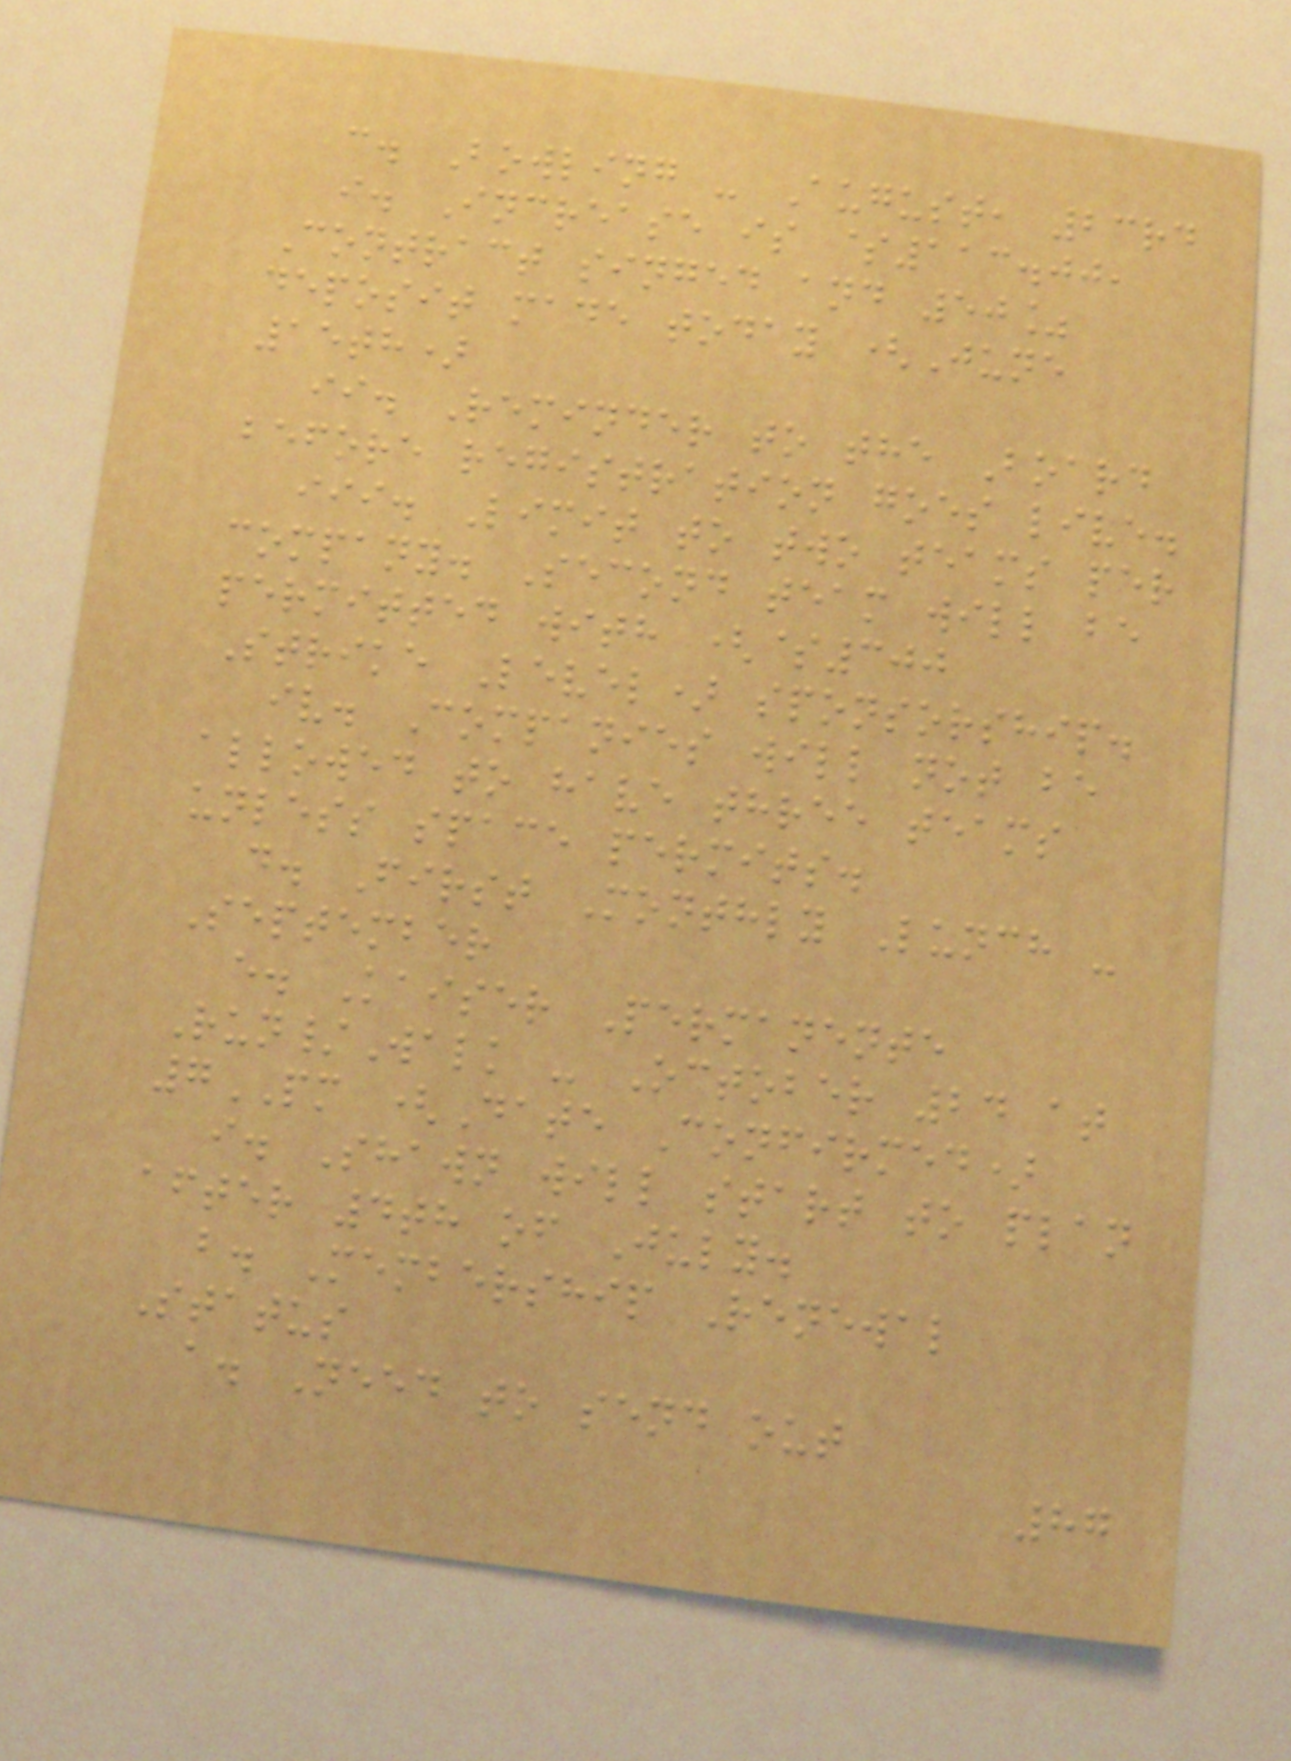c. Bowling - August, 23rd
i. Increase is $113.00,
Contract singed and 50%
deposit made today (June
15th)
ii. Reminder to the Board
before registration goes live.
iii. Limit to two teams per
company. Second team will be
permitted with ($300
Strike Level) sponsorship.
iv. Companies will not be
allowed to have three teams
unless space permits.
d. First Monthly Lunch -
September
e. Kaiser Permanente
Run/Walk - October 24 at
7PM (Date Confirmed)
i. Shawn will start to plan
after 4th of July.
b. Membership Renewal
Status
a. Need to send out
87
